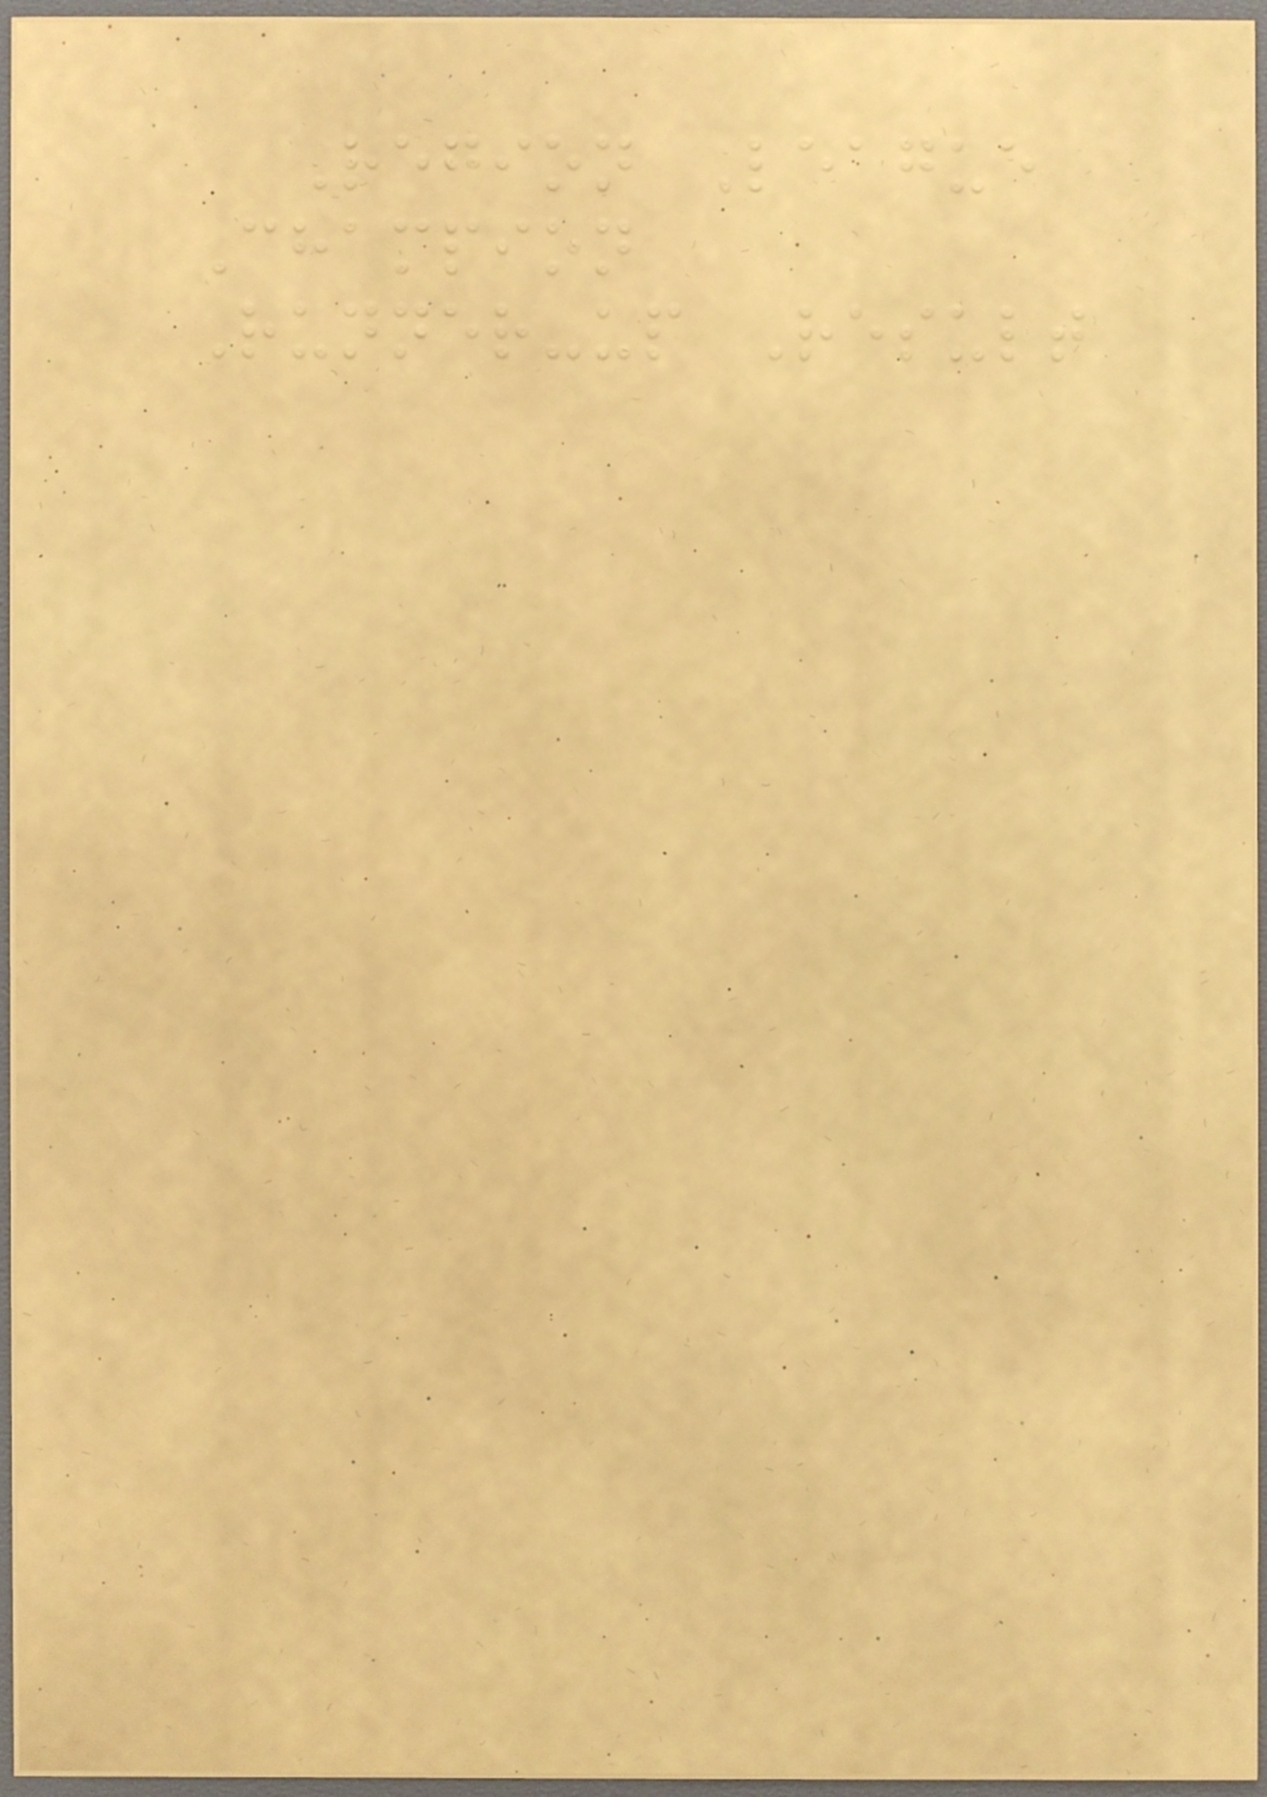Region League
Champion
Runner-up Result
